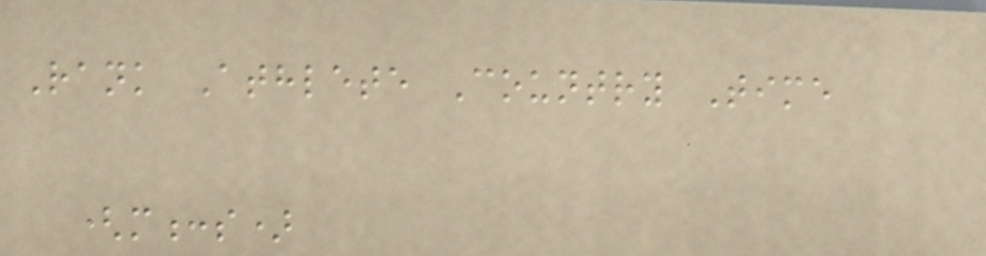Rank Athlete Country Time
(m:s)
